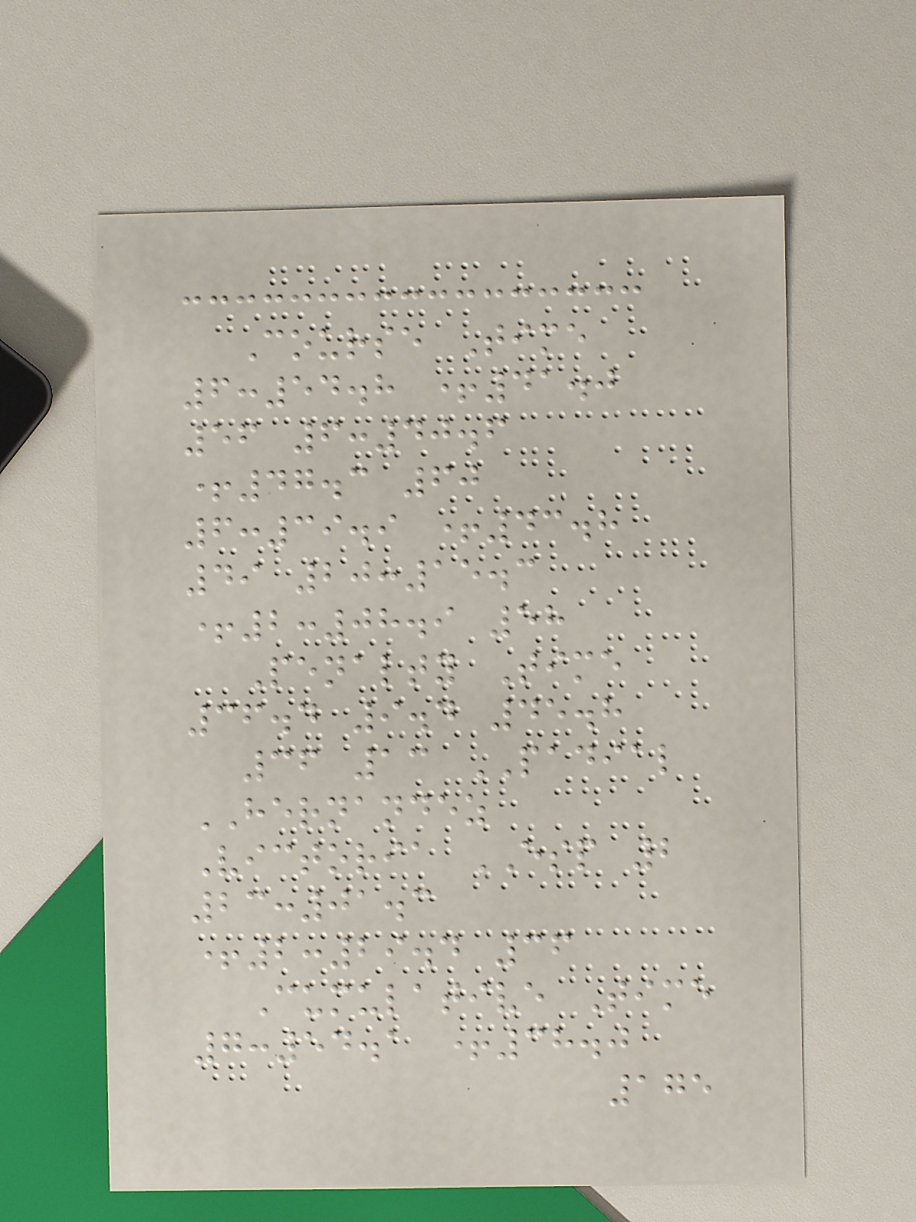Course Time
6:54.8 +41.0
56 6:40.6
+47.3 60
6:39.9 +43.8
49 20:15.3
+2:08.9 58
Penalty Time
36.4 9.4 45.8
36 13 PADIAL
HERNANDEZ
Victoria ESP 2
23:01.3
+2:29.4 36
Cumulative Time
7:54.1 +38.0
175
